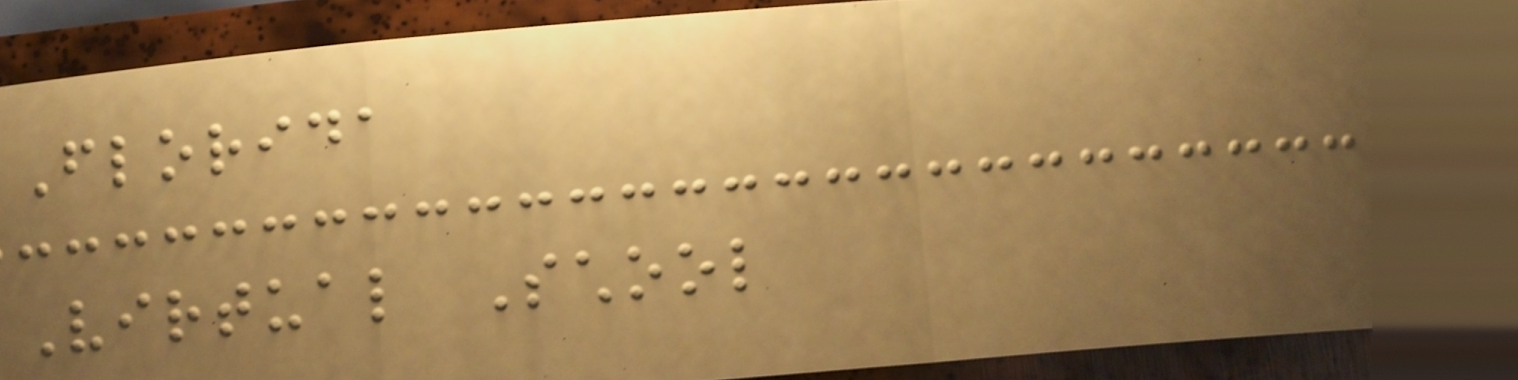Florida
Virtual School
